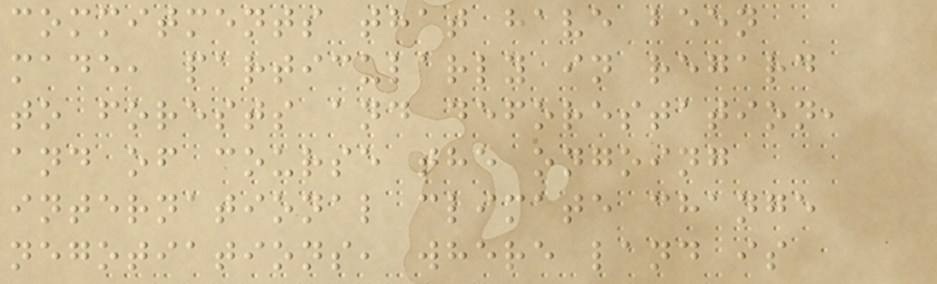commitments that have been
made, particularly in regard
to forests and deforestation,
and of course the ongoing
international climate change
negotiations, where land is
